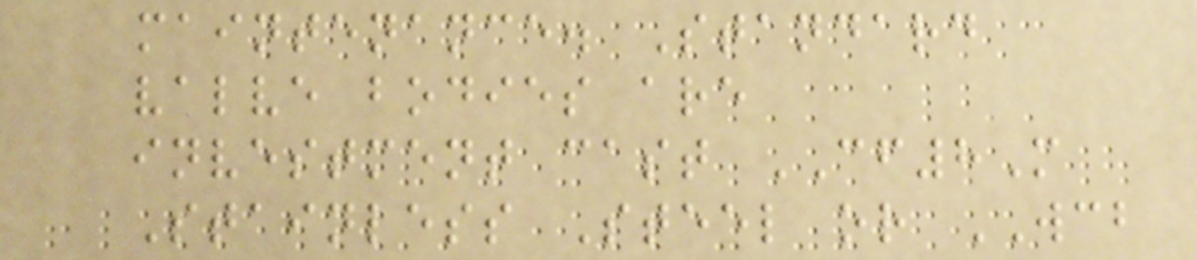maintenance. Standard
valve bodies are
investment cast CF8M
Stainless Steel or WCB
